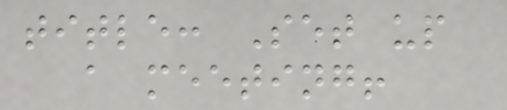title: Set up
a meeting!
